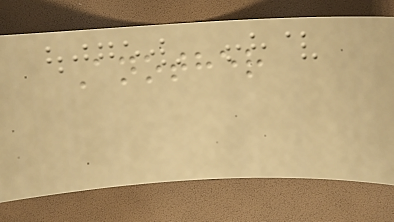Another
